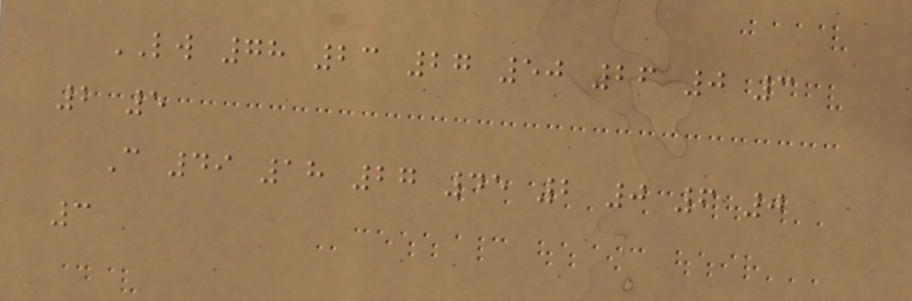LW 78 23 27 50 26 0 3
2 5
C 49 18 27 45 2 0 6 0
3
